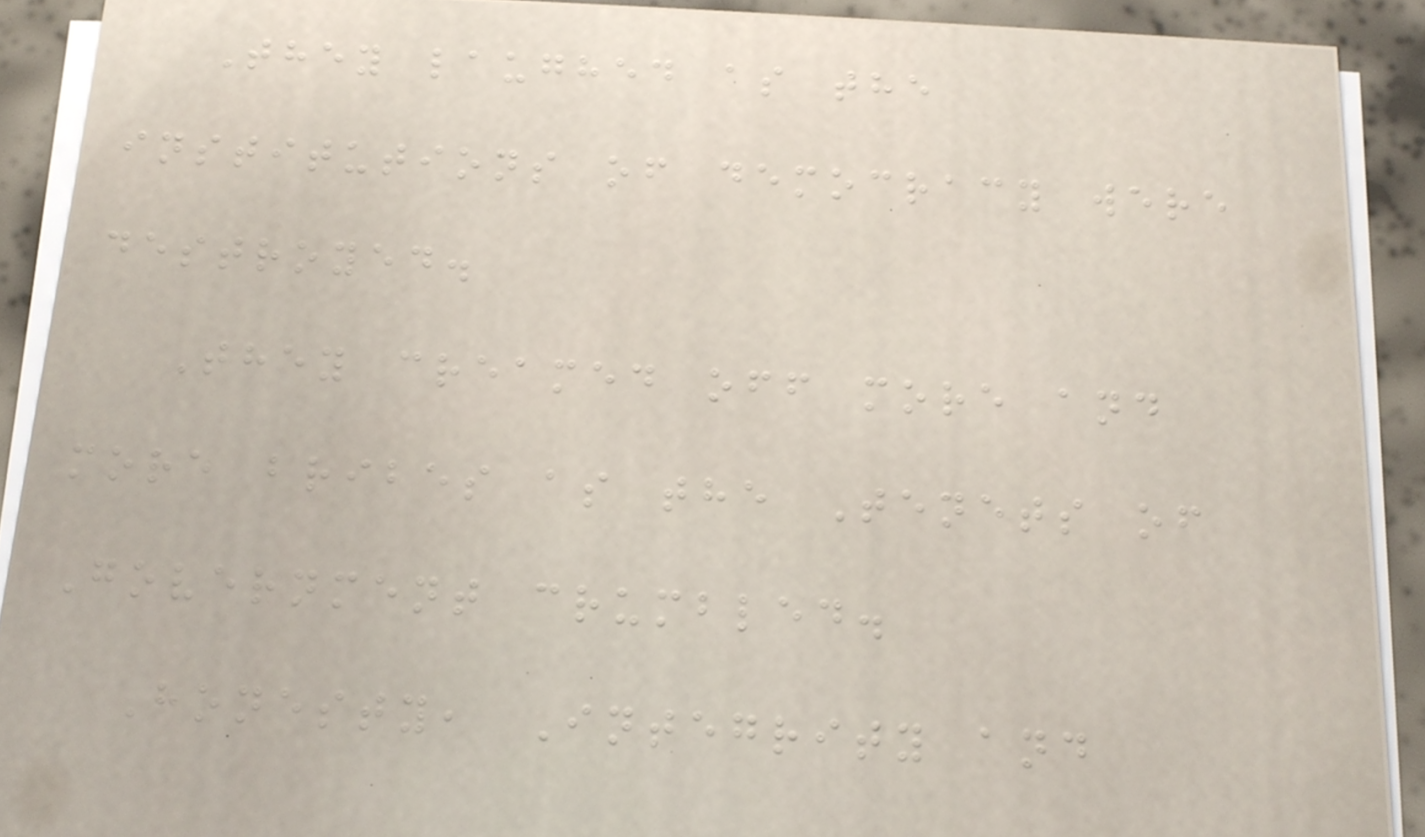They laughed as the
institutions of democracy were
destroyed.
They creamed off more and
more bribes as the Tenets of
Government crumbled.
Honesty, Integrity and
